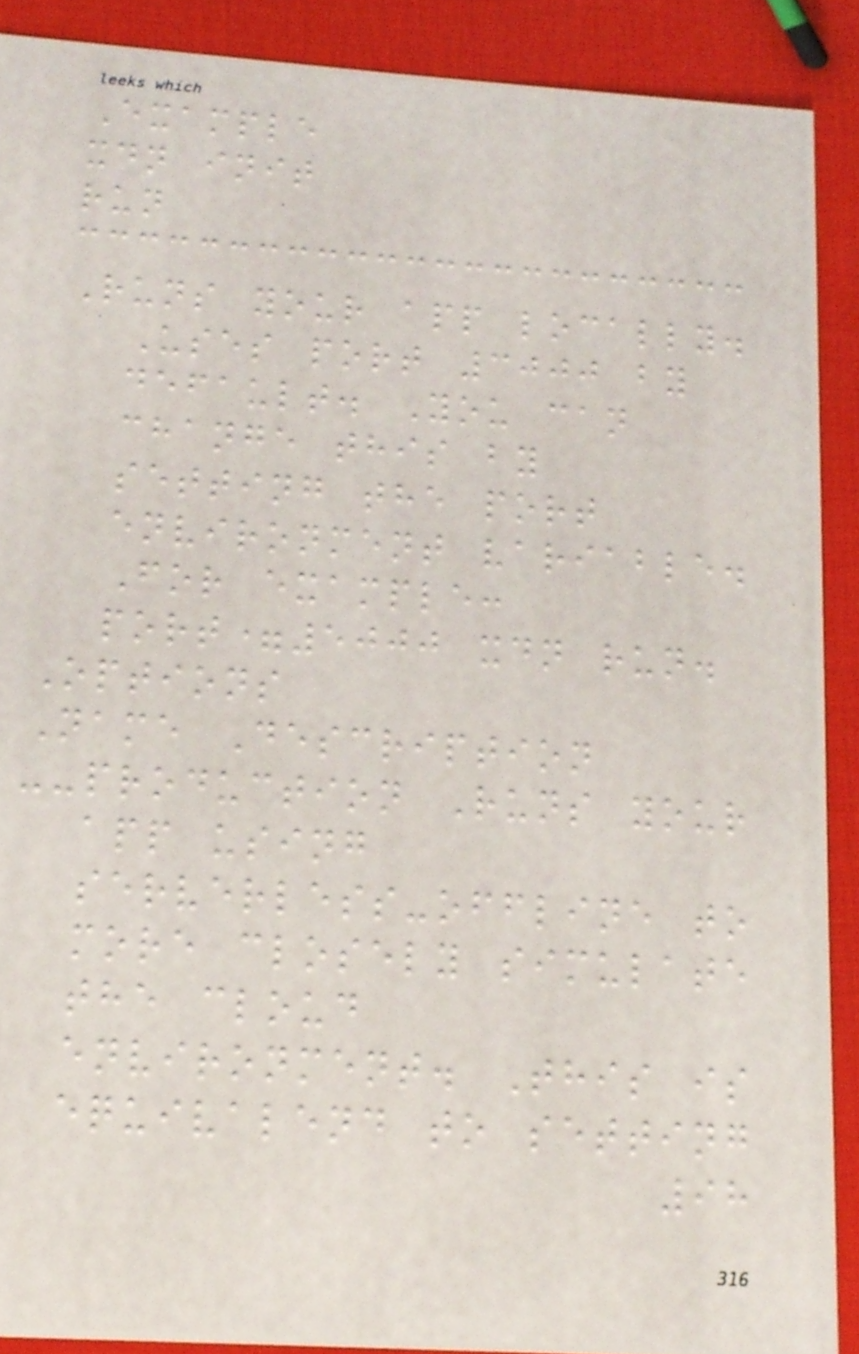Example
xdn init
run
Runs your app locally.
Uses port 3000 by
default. You can
change this by
setting the port
environment variable.
For example:
port=5000 xdn run.
Options
Name Description
--production Runs your
app using
serverless-offline to
more closely simulate
the cloud
environment. This is
equivalend to setting
98
